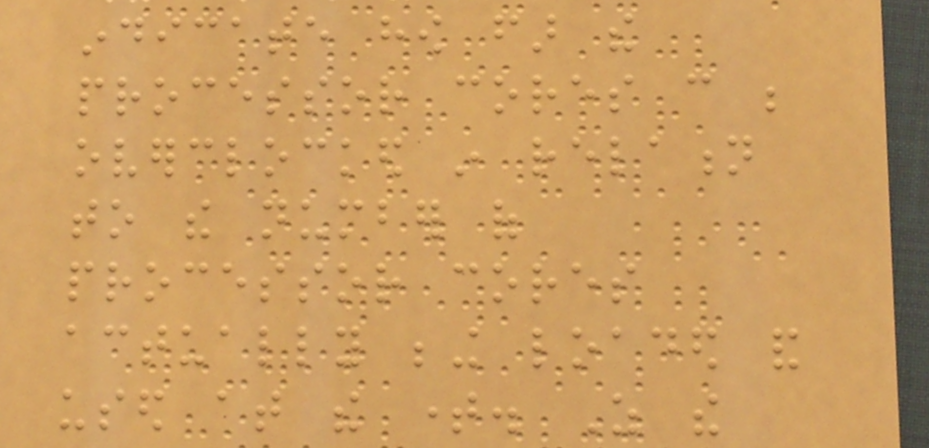indicate how far the
processor cores can be
overclocked in relation
to the number of
processor cores
actually being loaded and
used at the time. As the
